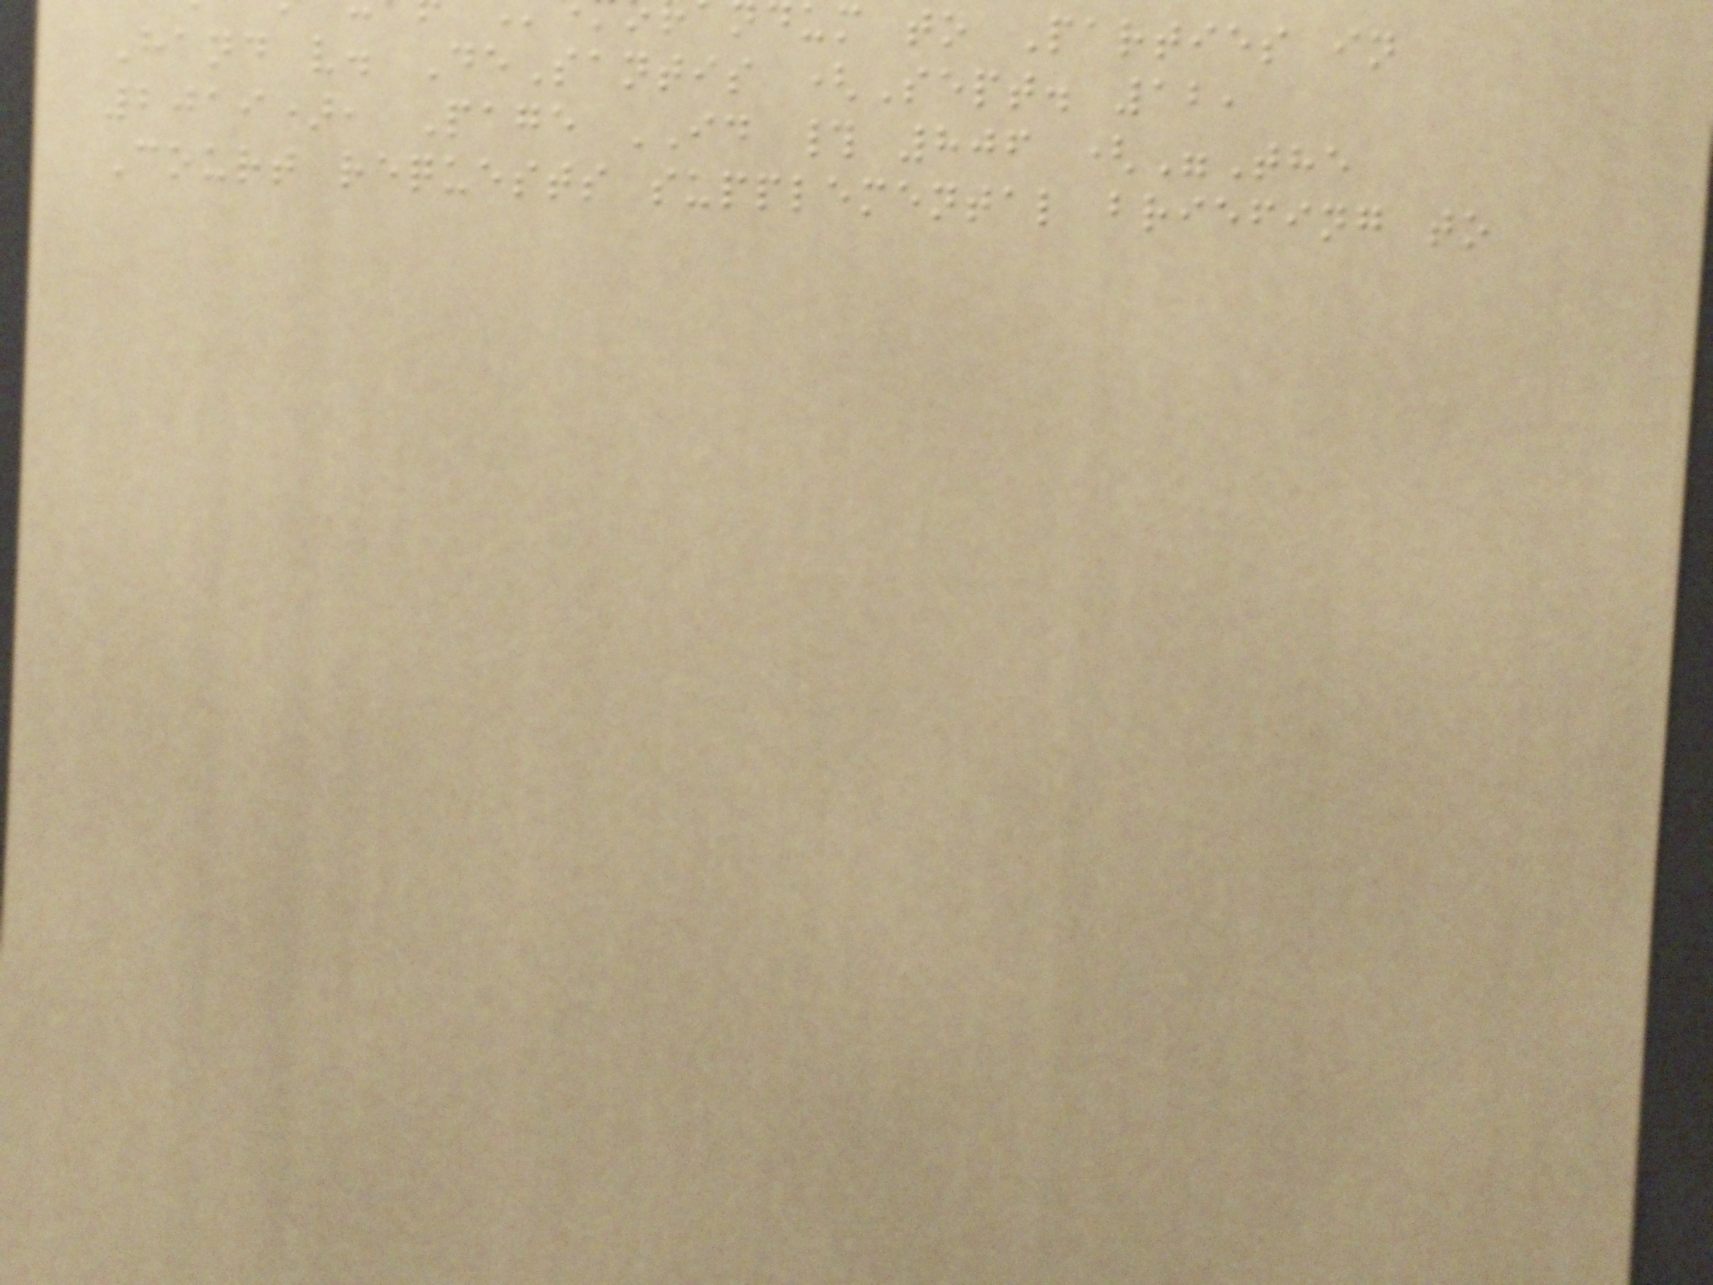dum to Parties in
Hand v. DeSantis (Sept. 12,
2019), Page ID # 806 ("The
Court requests supplemental briefing to
